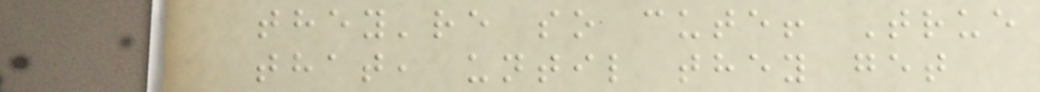they're so cute! True
that, until they get
